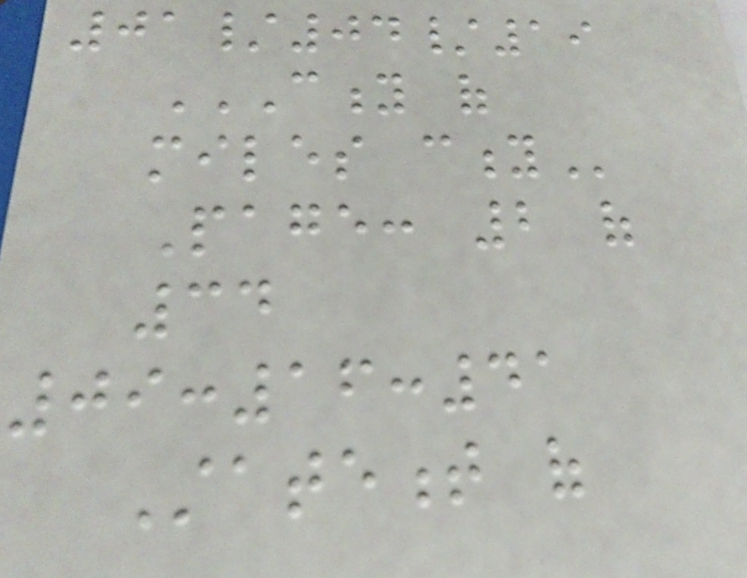01/04/19
CITY OF
MILES CITY
Page: 2 of
34
09:16:41
Statement of
